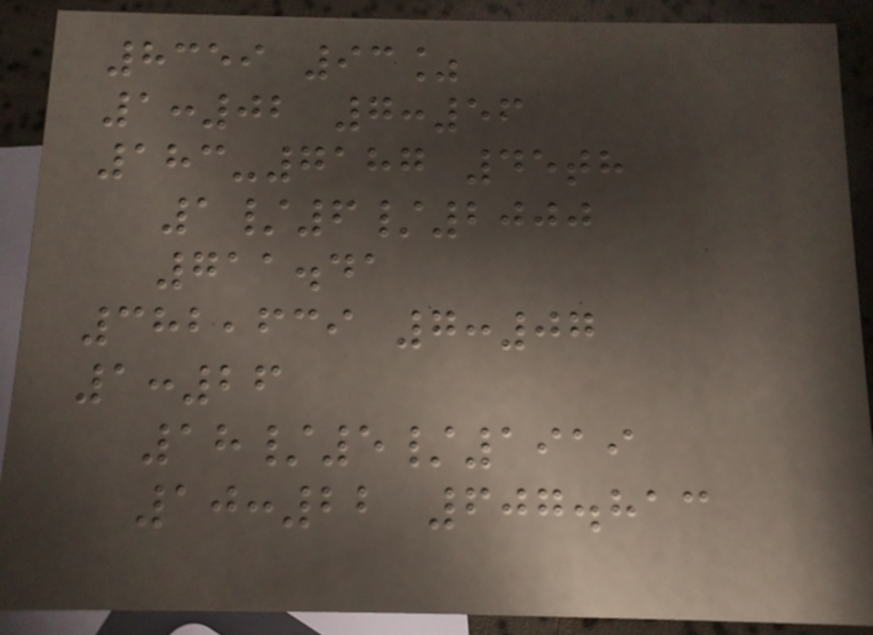8359 93%
1:02 7:56
183-7187 45th
1/6/2000
711.41
382,639 7:07
1:26
18/5/1919
10:22 607.813
